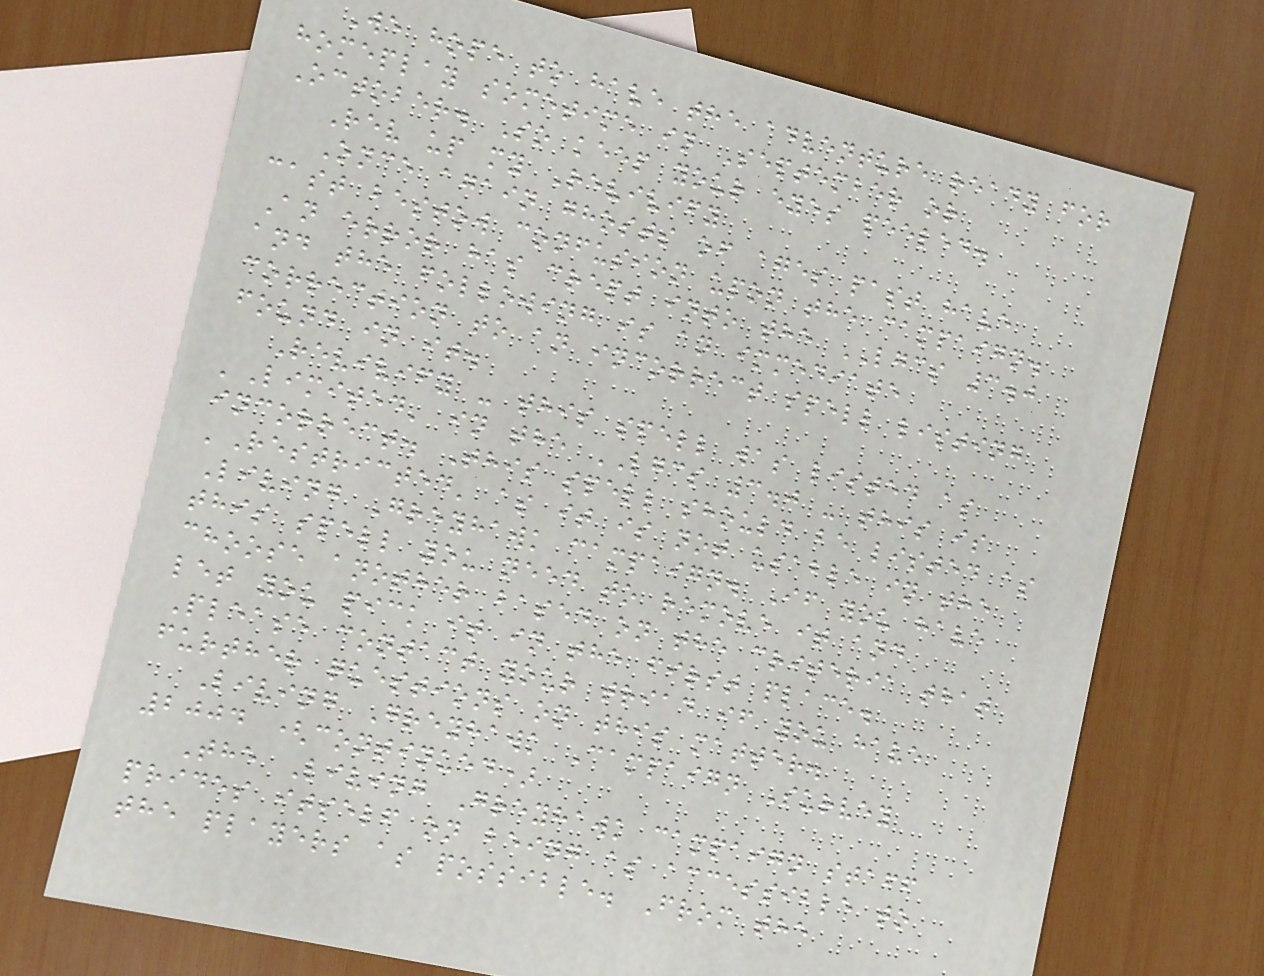We hope to have the adventure ready for
homeplay sometime in September or
October. So keep your eyes peeled.
Rev up my Revivify
Once again ghosts of ages past have
cast bestow confusion upon the campaign.
An error has crept into the LGCS 3.0
and the following is an immediate
correction to an incorrect spell listing
found in it.
Revivify - this spell was listed as
'Limited' in the LGCS 3.0 - this is
incorrect. This spell should be listed as
'Restricted' as it is not usable in the
Living Greyhawk campaign. If you have
this spell you need to remove it and
choose another based on the criteria that
let you pick it in the first place.
Please contact your triad if you have
further questions on this matter.
Living Greyhawk Campaign Survey
2004 (continued)
The Living Greyhawk campaign staff
prides itself on being as accessible to
the players as possible. From the
